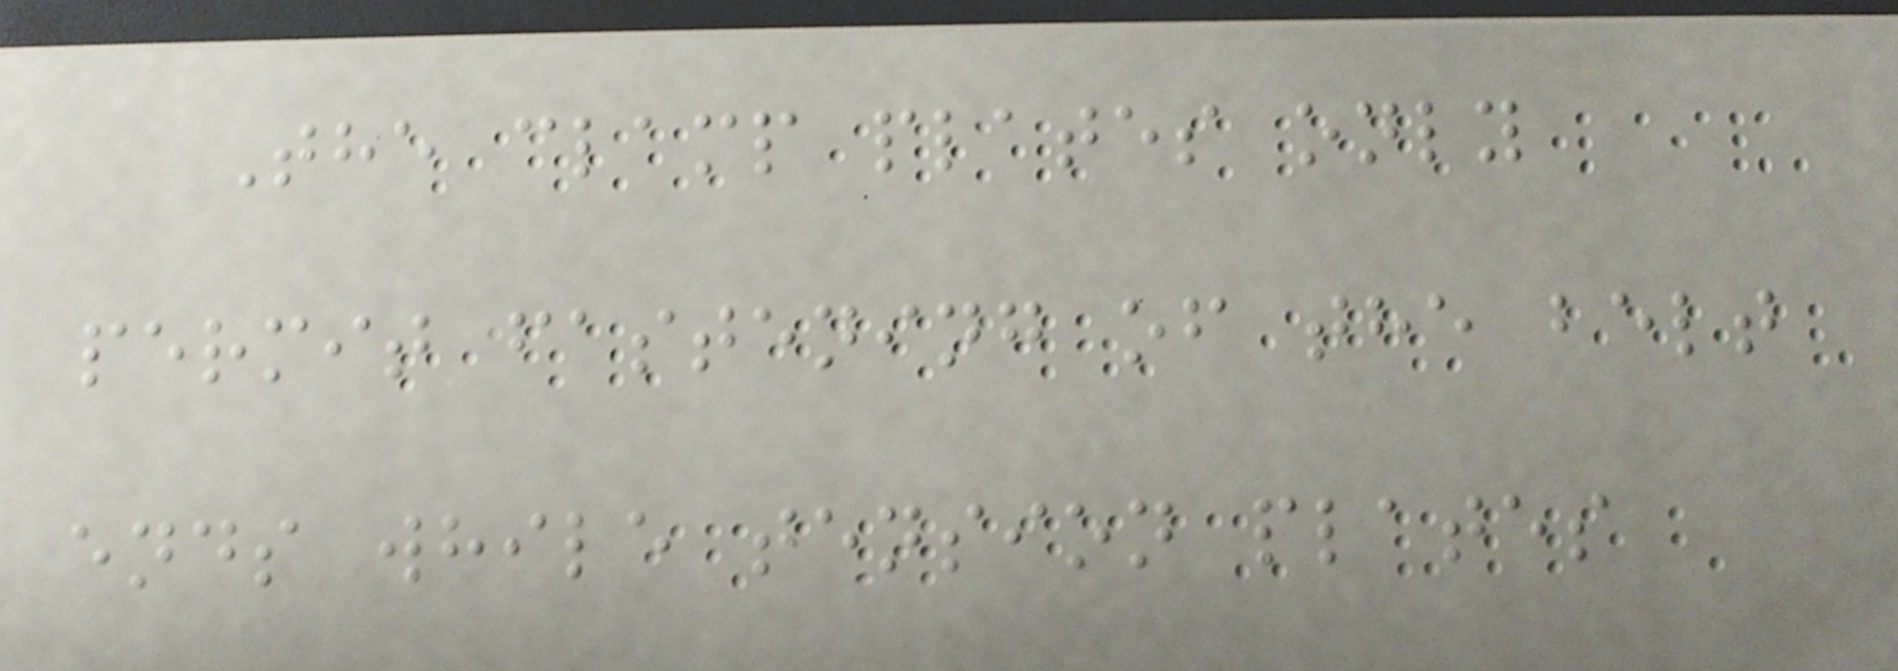The clamp plates only
permit fastening of the belt
ends while tension plates
